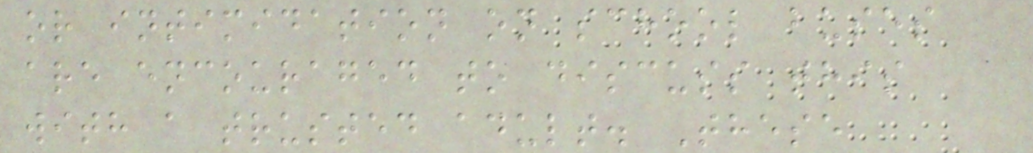or intimidation on school buses
are encouraged to discuss this
with a trusted adult. These
